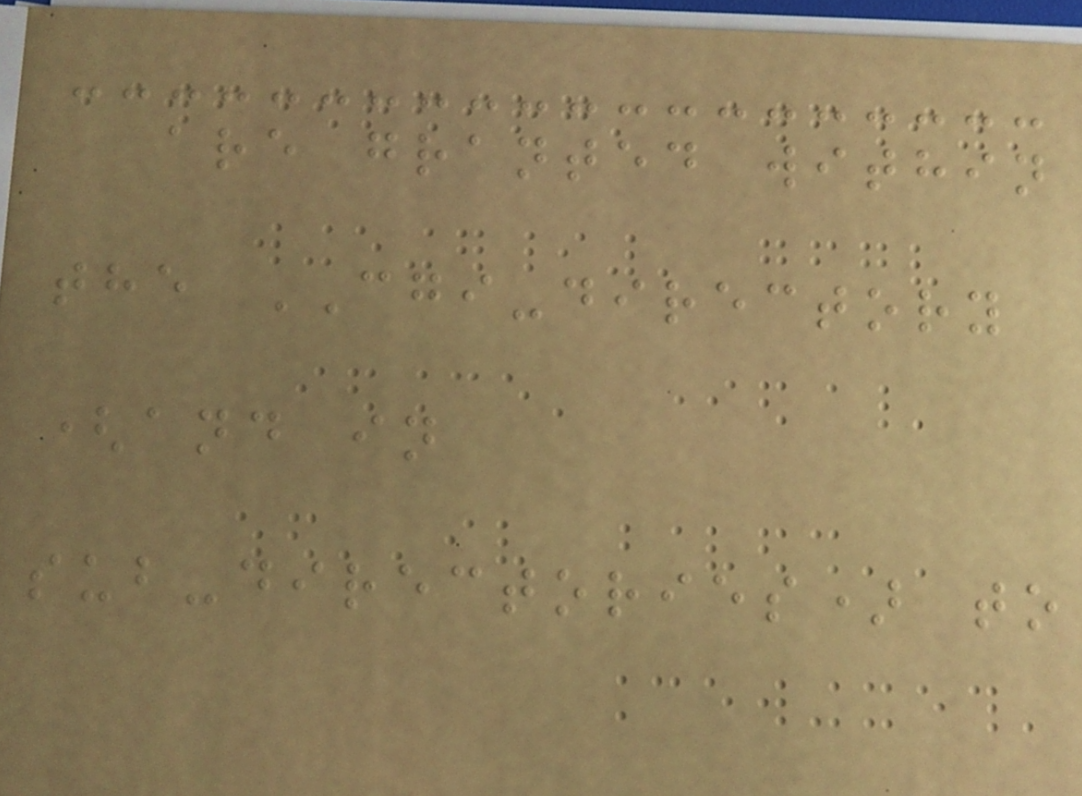are granted within
the CGI-directory
(and in
sub-directories) to
